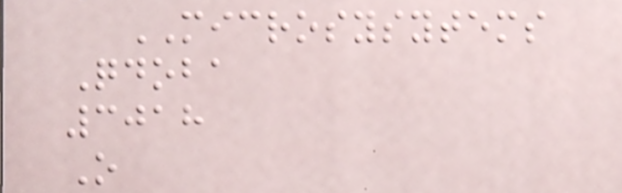MICROSYSYTEMS
Qdoba
3018
O
